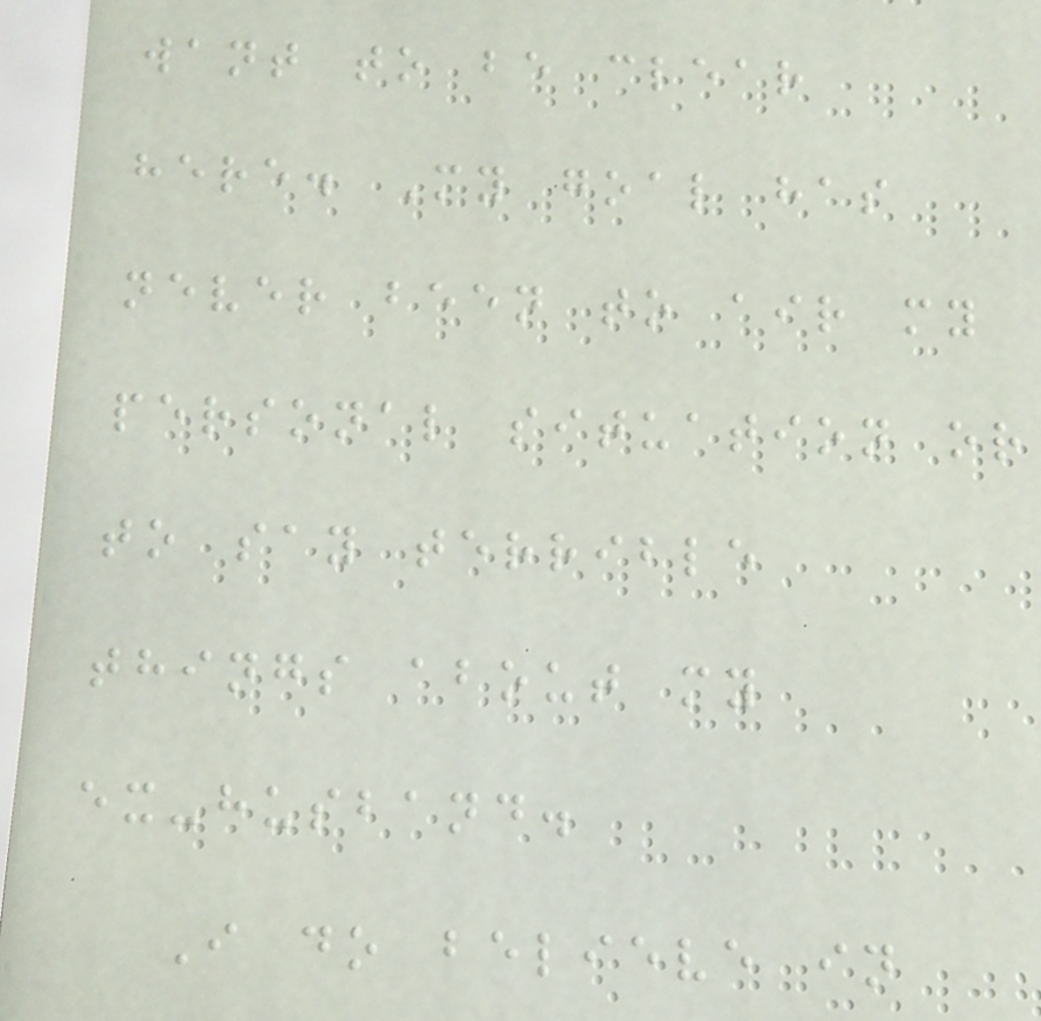want to be clear
here. My goal has
never been to air my
personal situation or
to say terrible
things about my
ex-husband.
I do believe in
